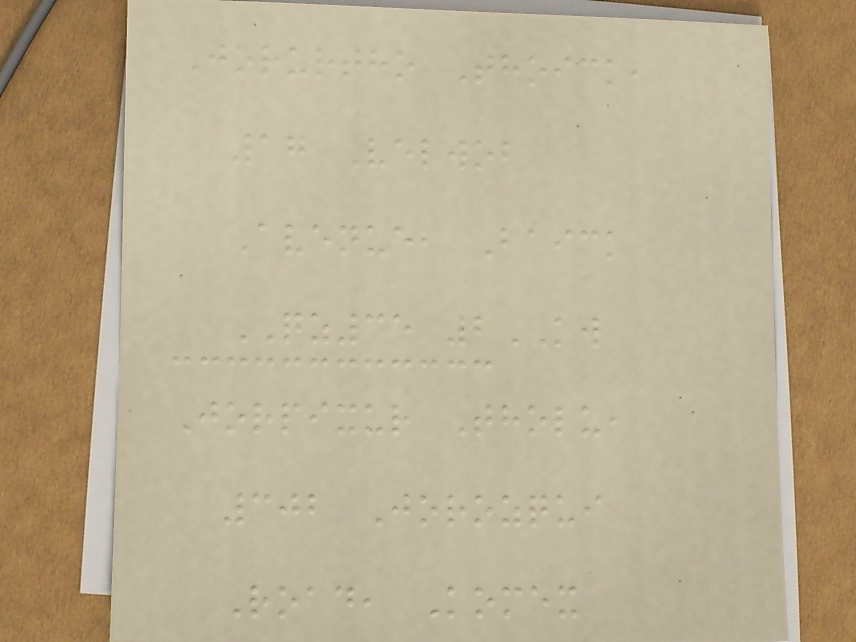Jorurtho Thoick,
17 Velwob
Avenue, Baick
QZ35 2KW
Jorpixur Tholu,
302 Jorozqui
Road, Komex
